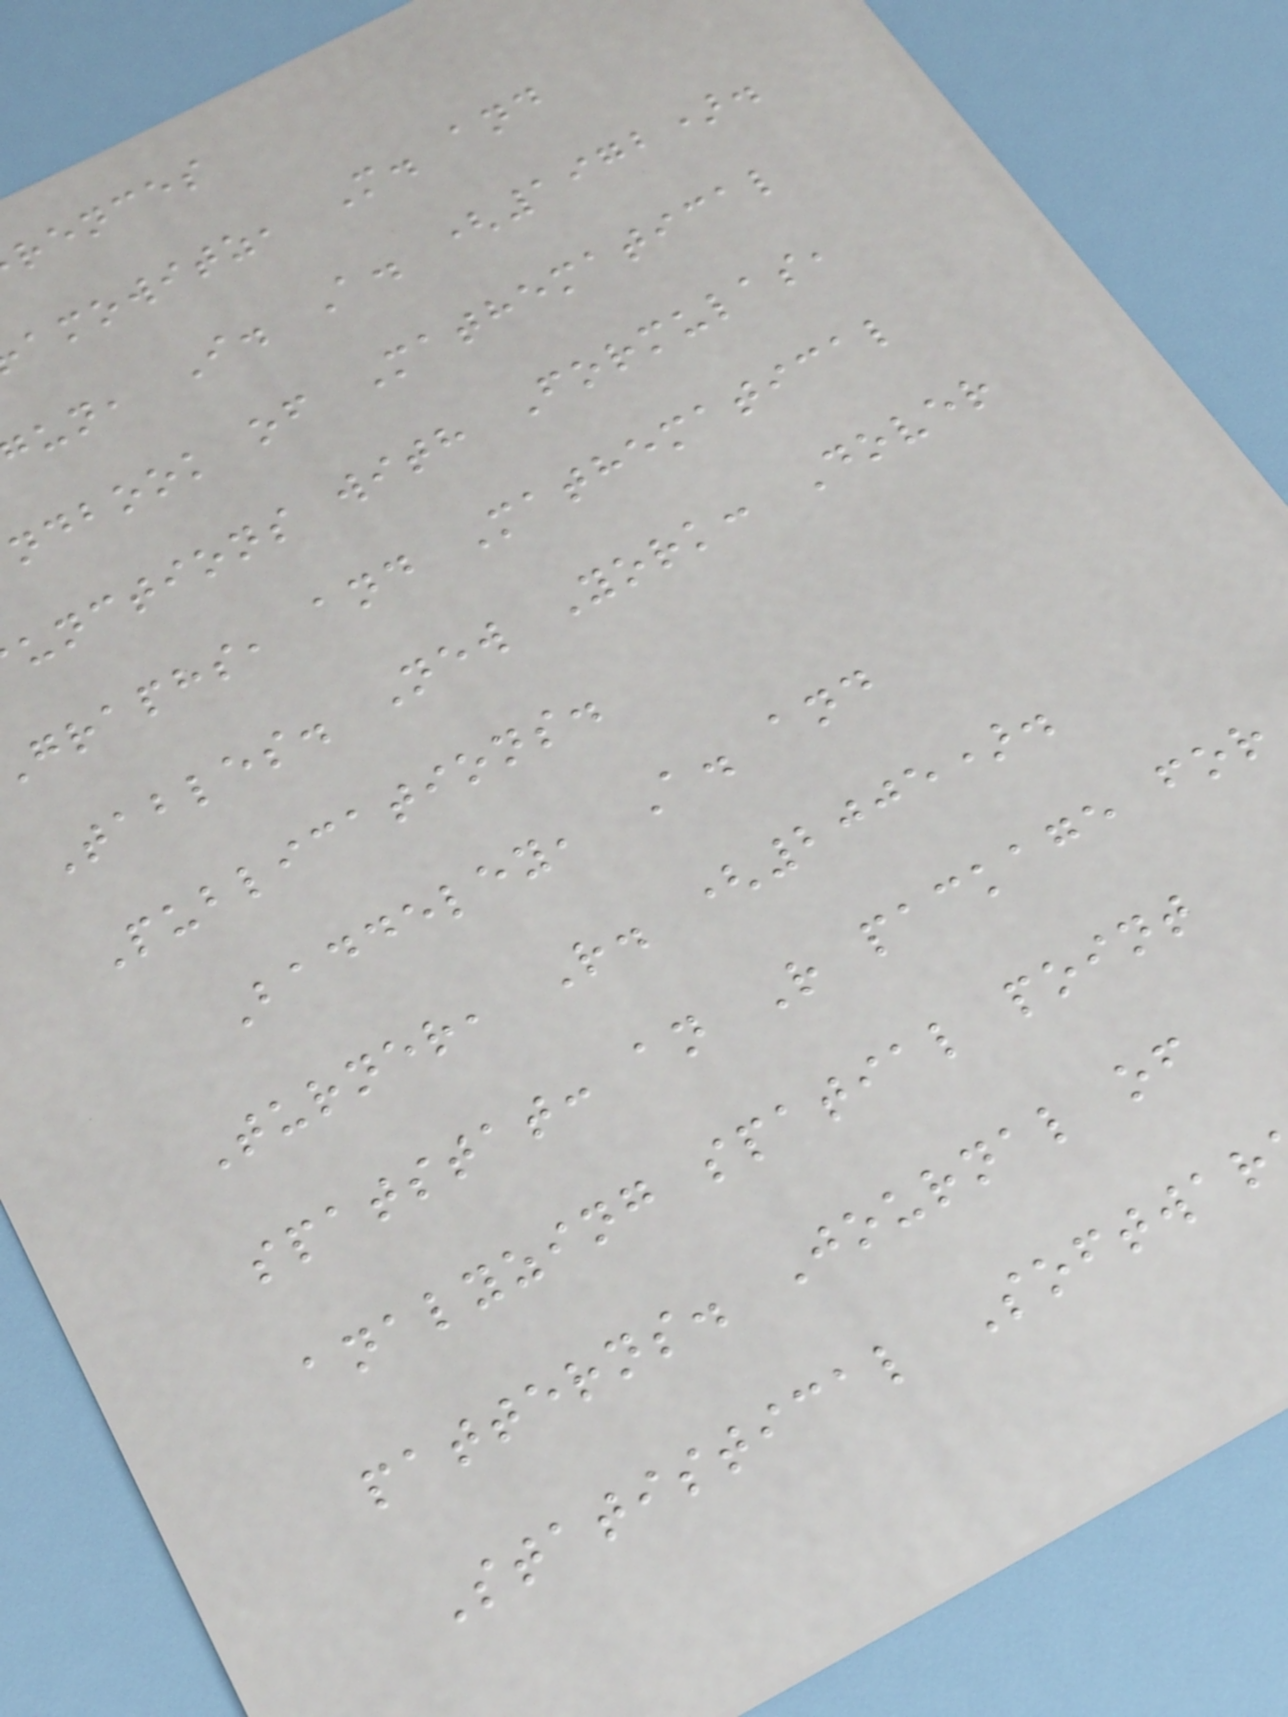rences
amowitz, M. and
un, I. A. (1972).
ndbook of Mathematical
unctions with Formulas,
graphs, and Mathematical
Tables. New York: Dover
Publications.
Baddeley, A. and
Turner, R. (2005).
spatstat: an R package for
analyzing spatial point
patterns. Journal of
Statistical Softwar
